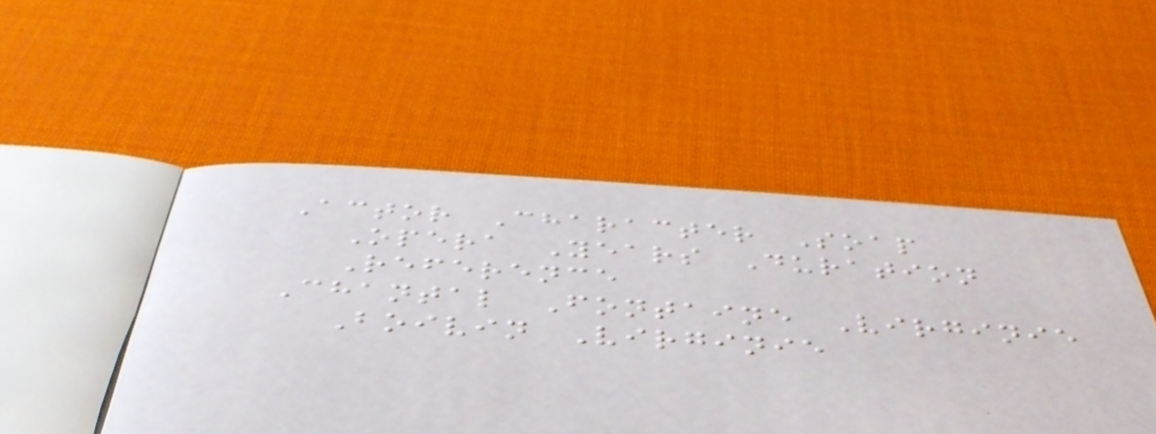Actor Character Soap
Opera Years Duration
Reference
Chantal Fontaine Virginie
Boivin Virginie
